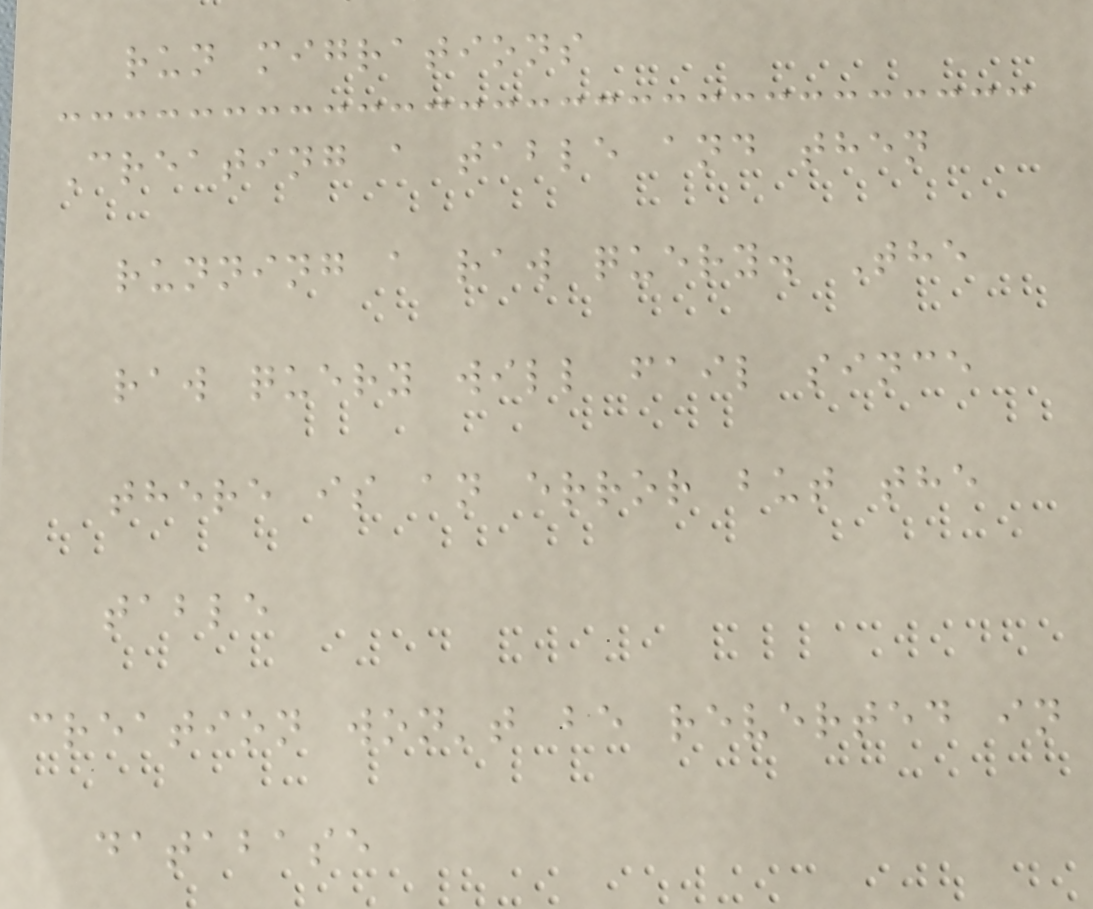run migrations
Creating a table and then
running a raw query. The
raw query will fail since
there is an error but the
table
creation won't be reverted in
database
